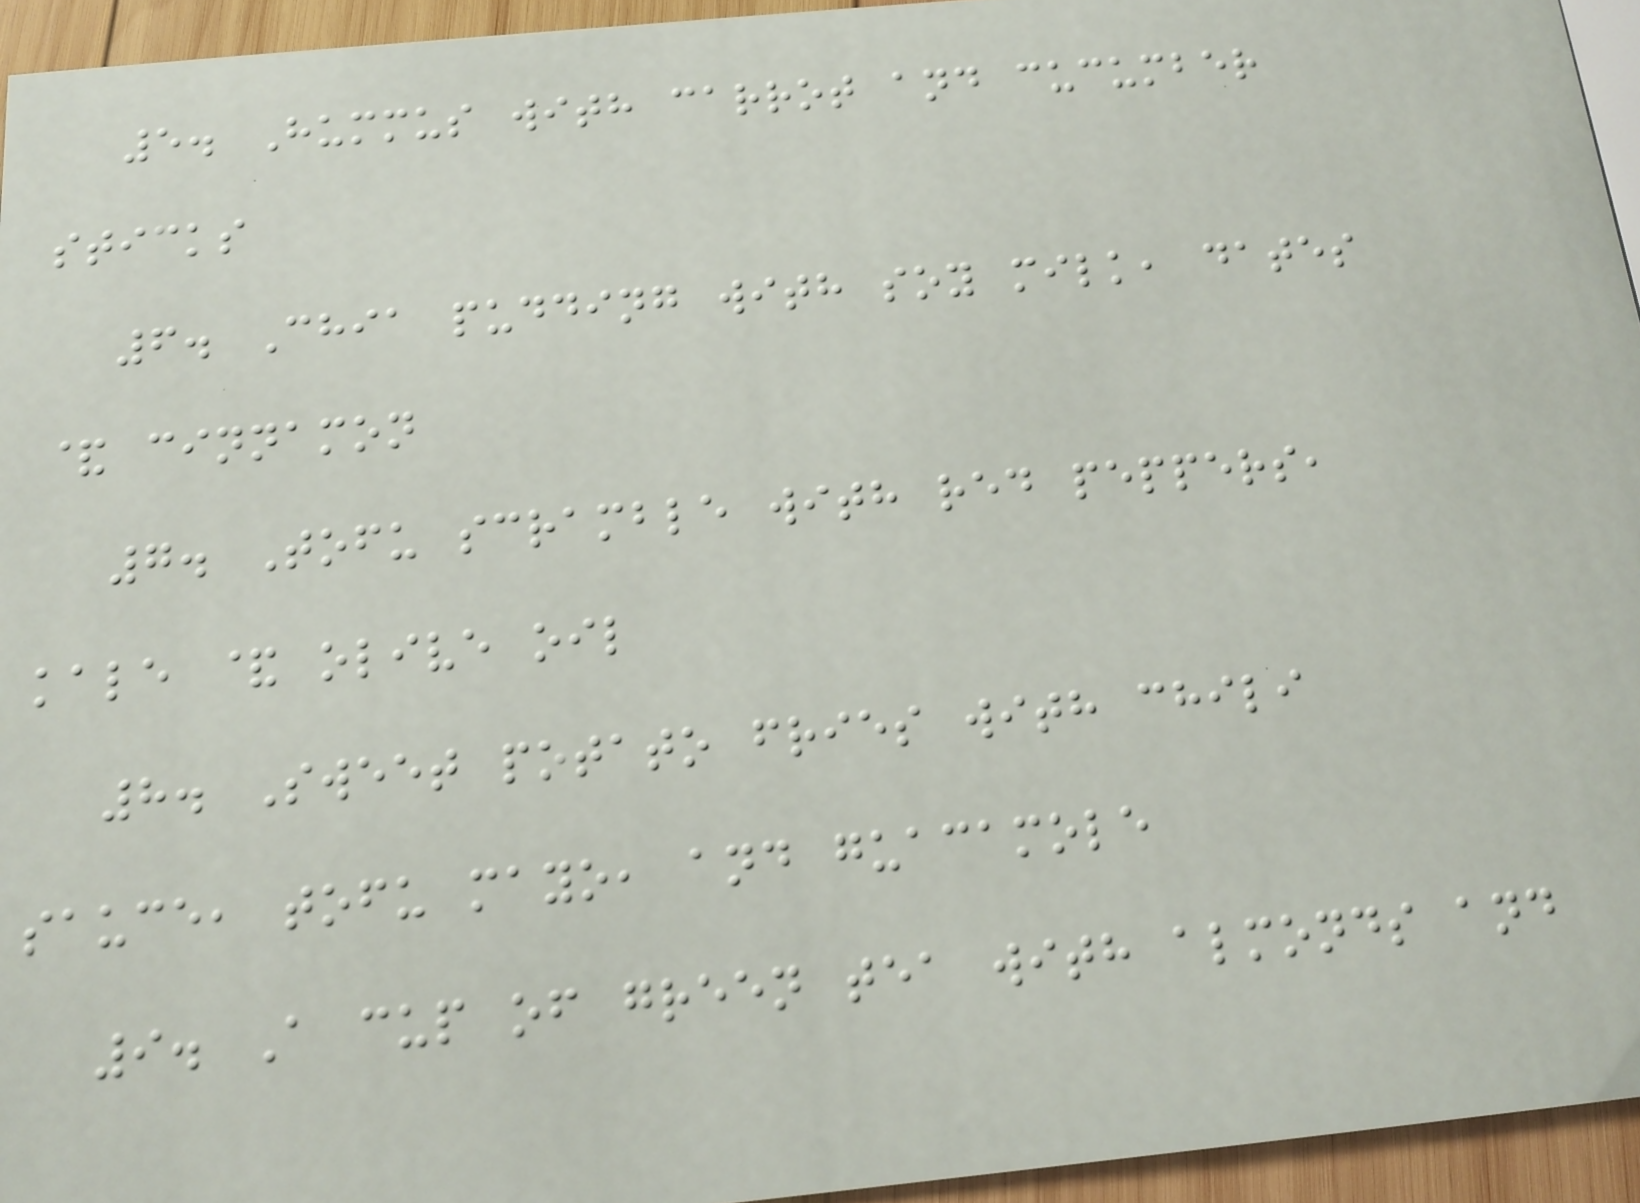5. Hummus with carrot and cucumber
sticks
6. Chia pudding with soy milk, dates
& cinnamon
7. Tofu scramble with red peppers,
kale & olive oil
8. Sweet potato fries with chili
sauce, tofu mayo, and guacamole
9. A cup of green tea with almonds and
